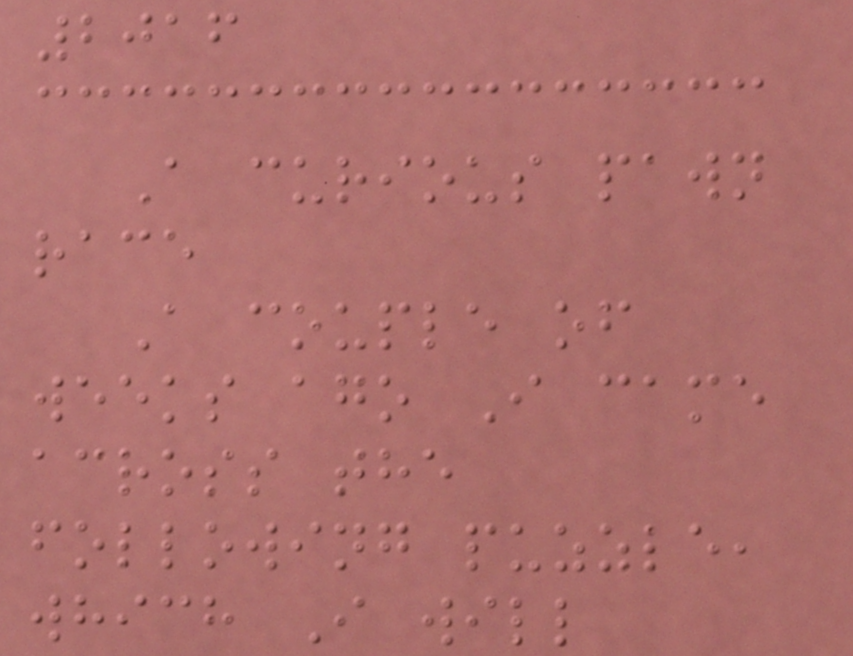2016
A curious pawn
race
A couple of
weeks ago I came
across the
following puzzle,
which I will
